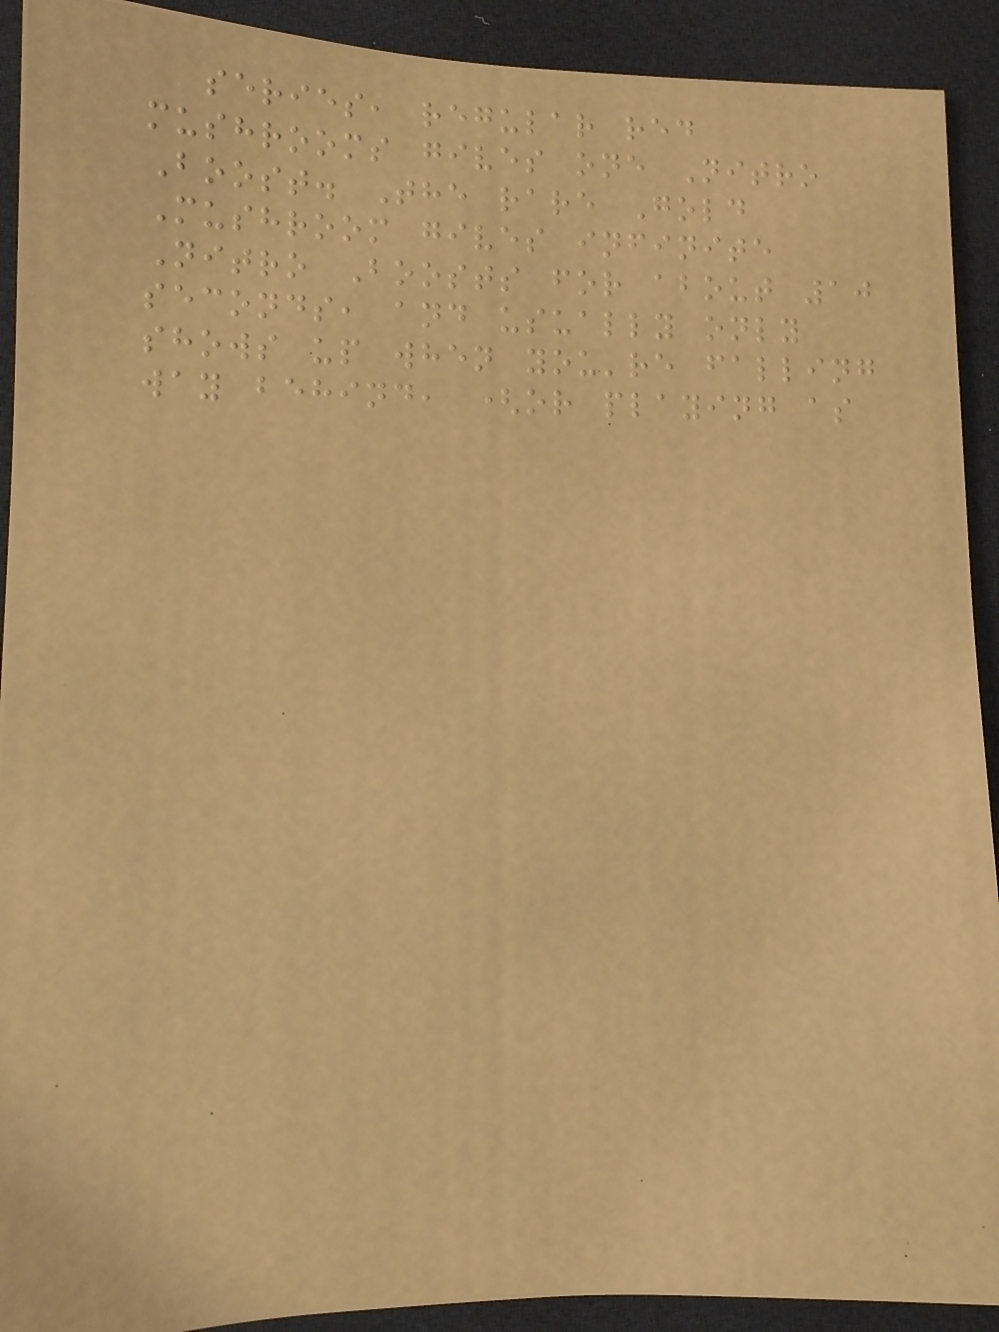series, regular red
mushrooms gives one Nitro
Boost. The rare Gold
Mushroom gives infinite
Nitro Boosts for about 10
seconds, and usually only
shows up when you're falling
way behind, (or playing as
